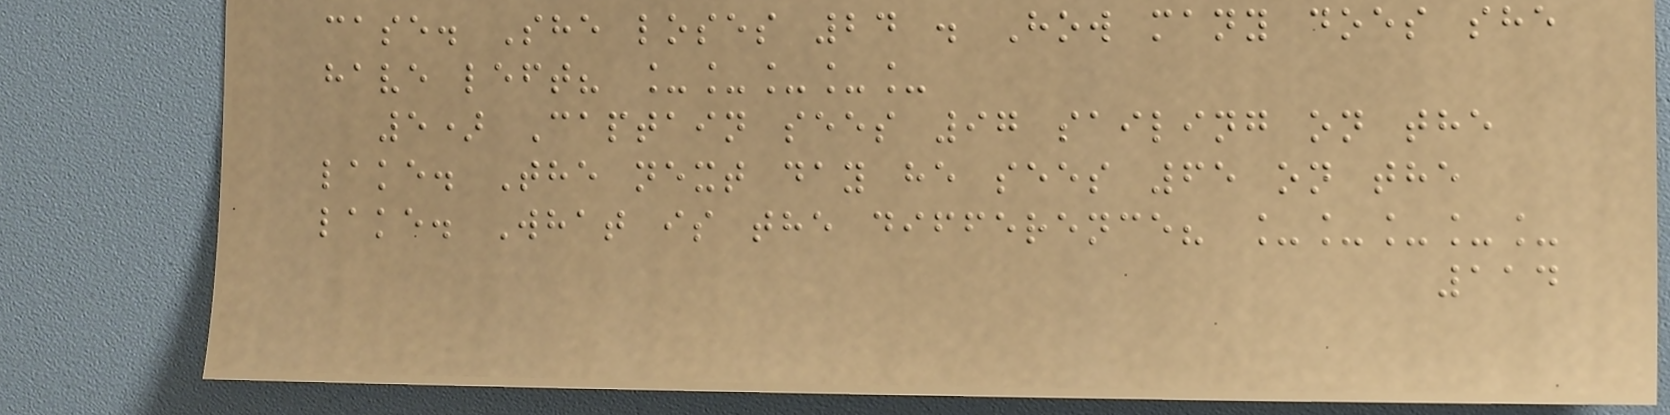case. She loses 24 . How many does she
have left? _____
5) Captain sees 97 sailing on the
lake. The next day he sees 65 on the
lake. What is the difference? _____
114
